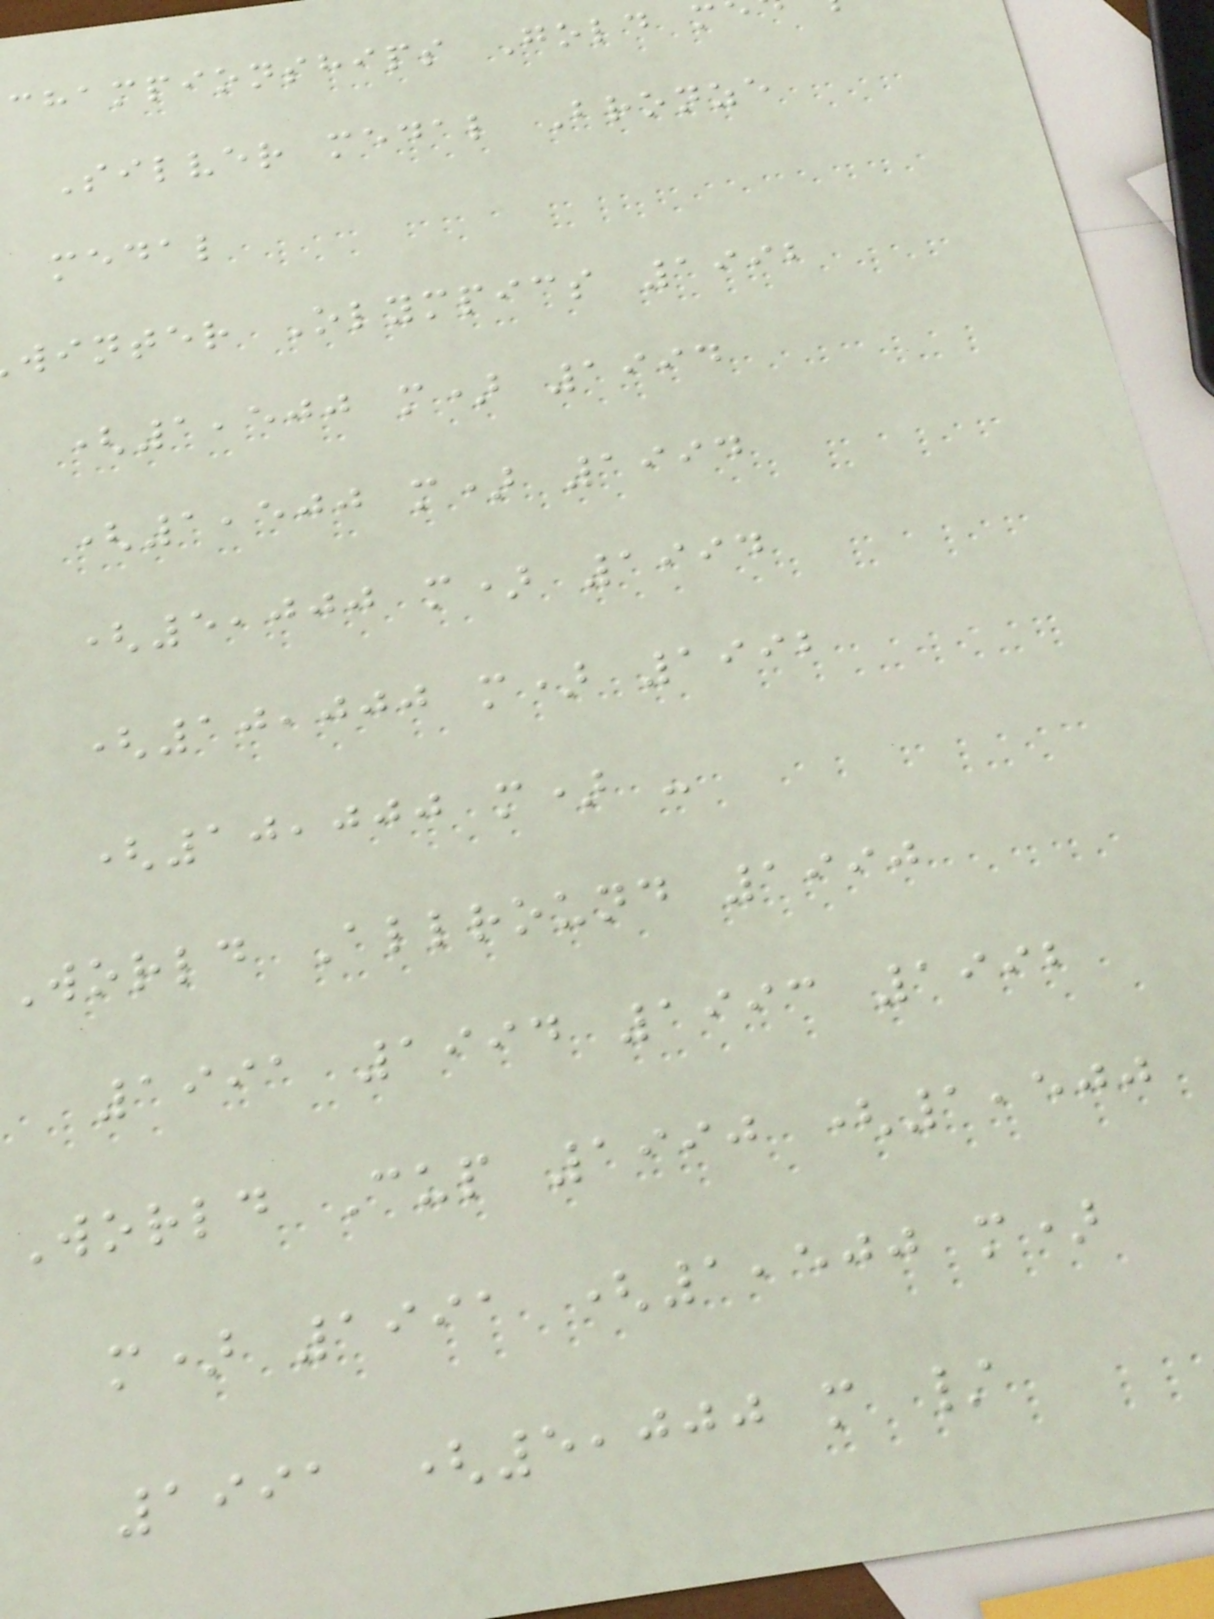championships Gold m
Silver medal Bronze
medal
winter Olympics 1992
(1,500 m) 1994
(1,500 m) 1994
(5,000 m) 1994
(10,000 m) 1992
(10,000 m) -
World Allround 1990
1991 1994 1993 1992
World Cup 1990 (1,500
m) 1991 (1,500 m)
1991 (5,000 m /
